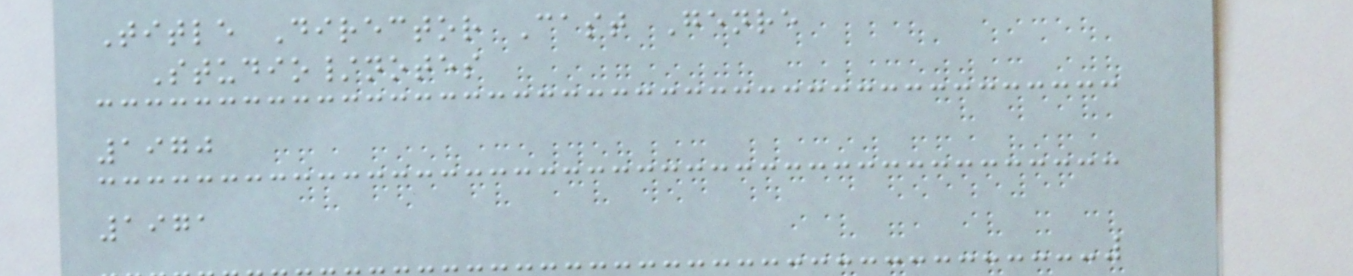Title Director Cast Genre
Studio/notes
1970
1971
